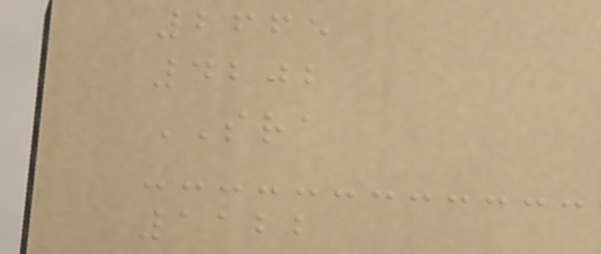2665
4202
SRA
1122
